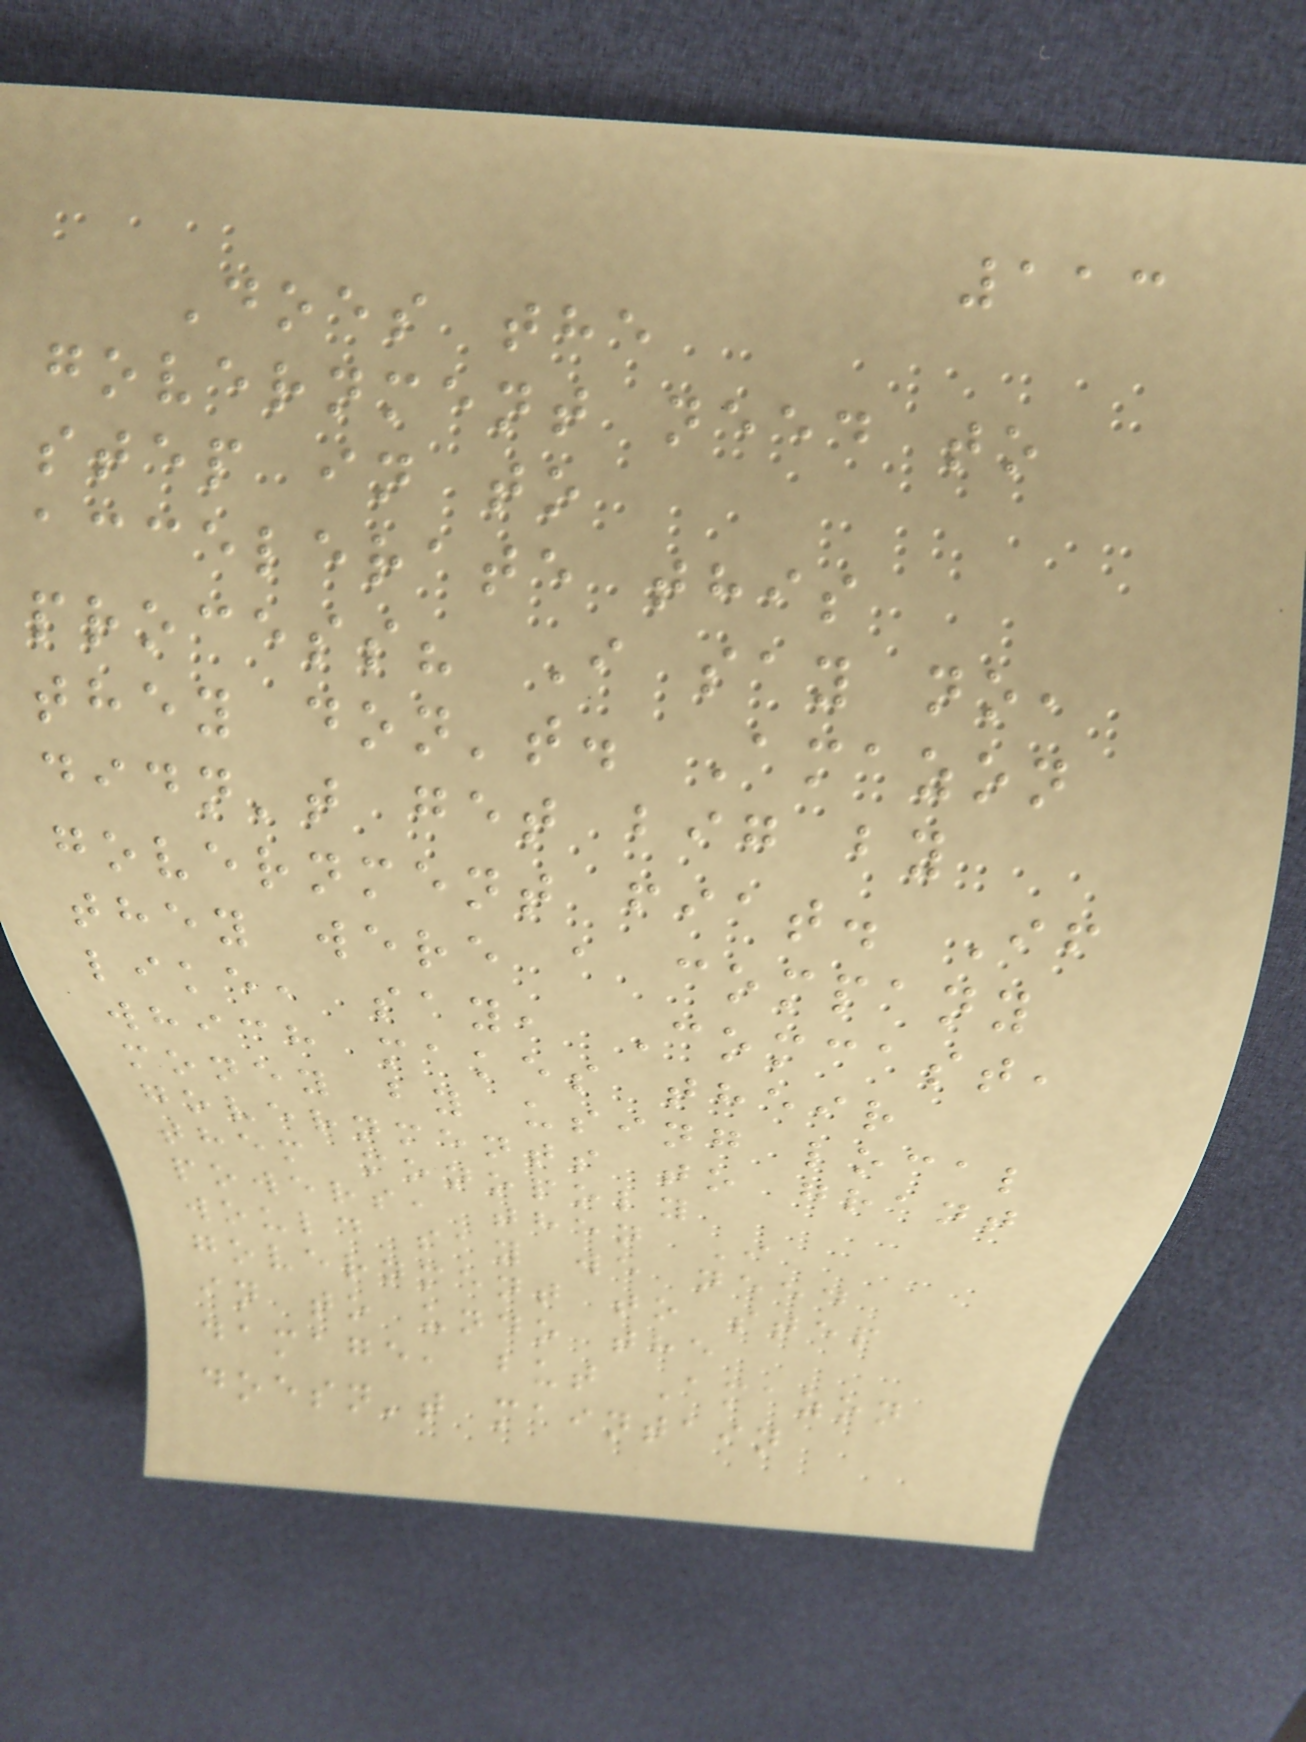113
Does the
government need to
step in to
accelerate this
process? I say no,
they don't. Amazon
didn't get big by
government fiat. If
they were a company
like, say, Comcast,
which makes their
money by using local
governments to grant
them monopoly
powers, then I
would say we need
government to step
in to undo the
damage, but Amazon
doesn't maintain
